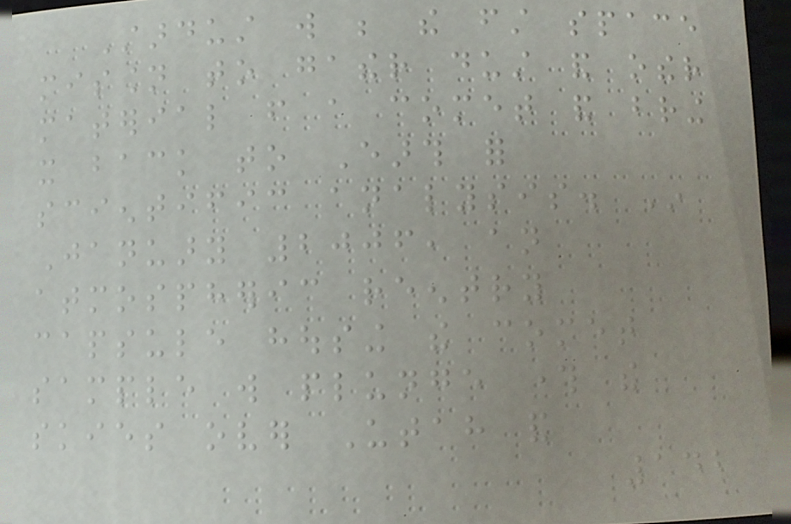Stardust will be the first space
mission to gather dust and other
material from a comet and bring
it back to Earth for
scientific analysis. In
January 2006, an
atmospheric reentry
capsule housing the comet
sample will plunge through the
skies over Utah and
142
